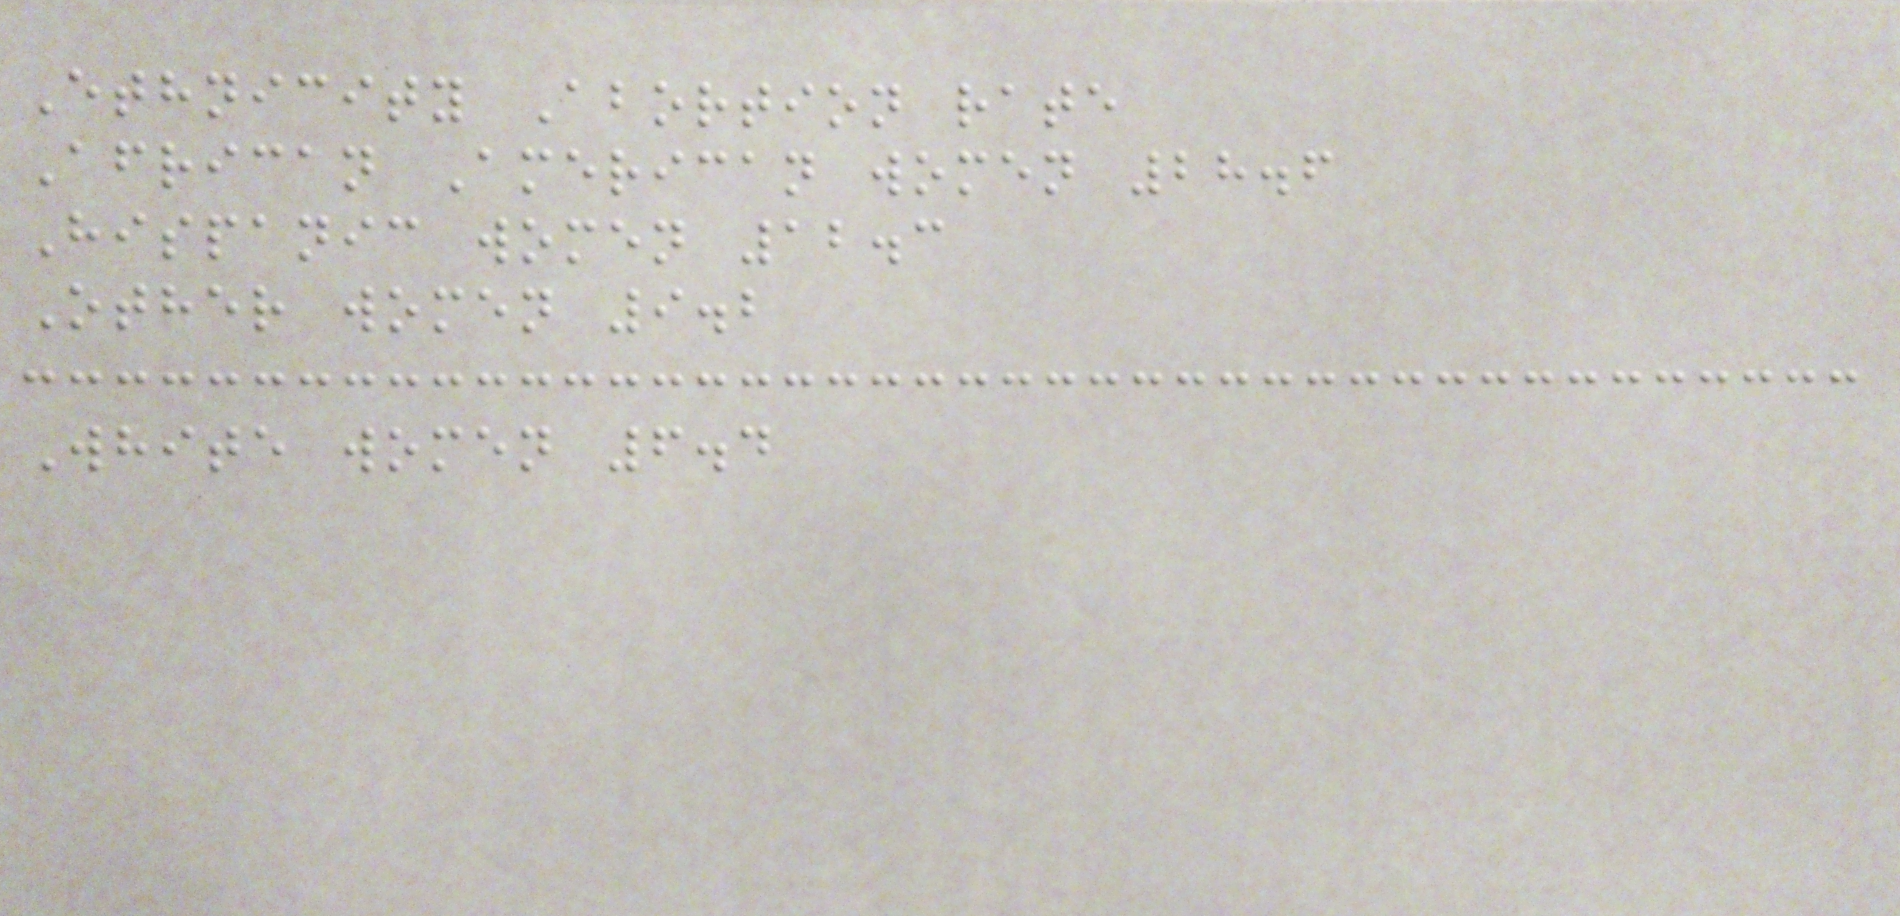Ethnicity Abortion rate
African American women 28.6
Hispanic women 12.3
Other women 9.2
White women 6.4
